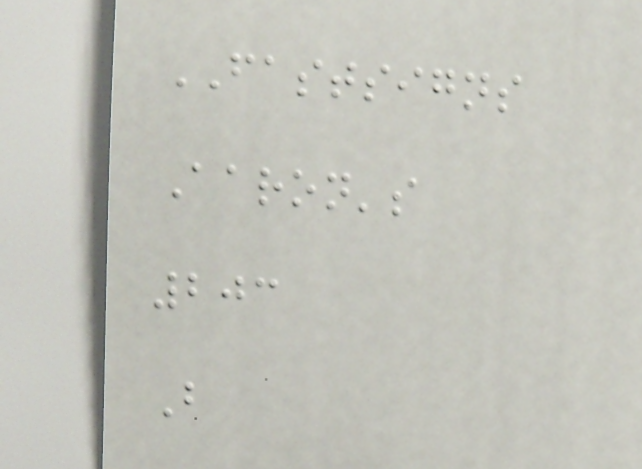FASTSIGNS
Aaron's
203
B
